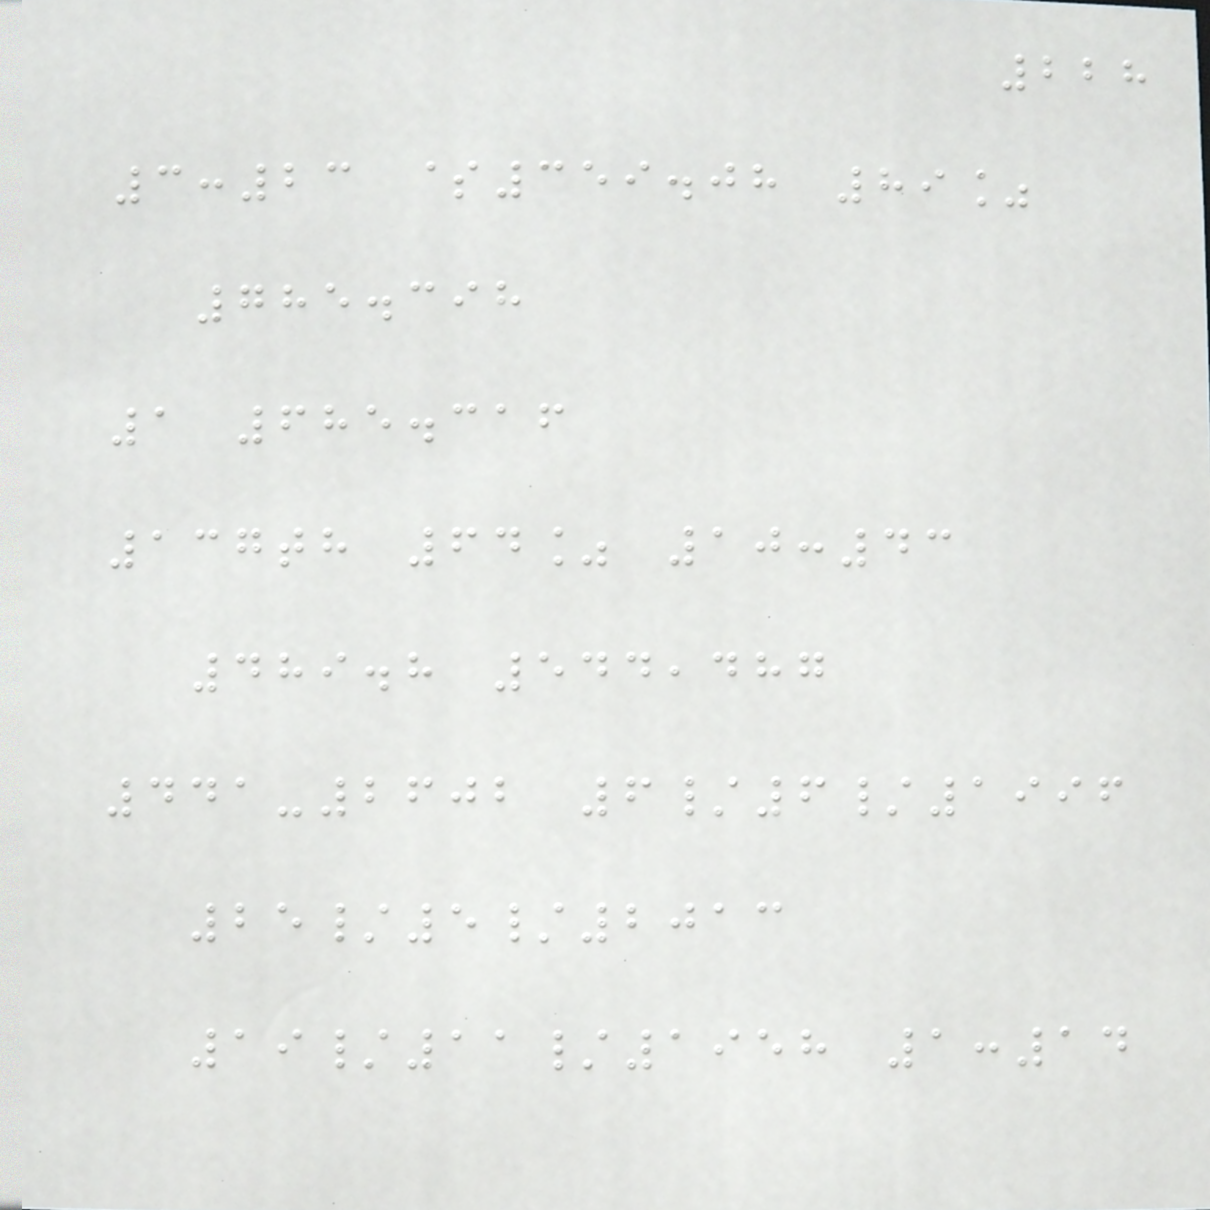228
3:23 $359.08 89%
785.398
1 685.316
137th 64% 10:43
489.8 544,487
441-2602 6/6/1996
25/5/2013
19/11/1958 1:14
